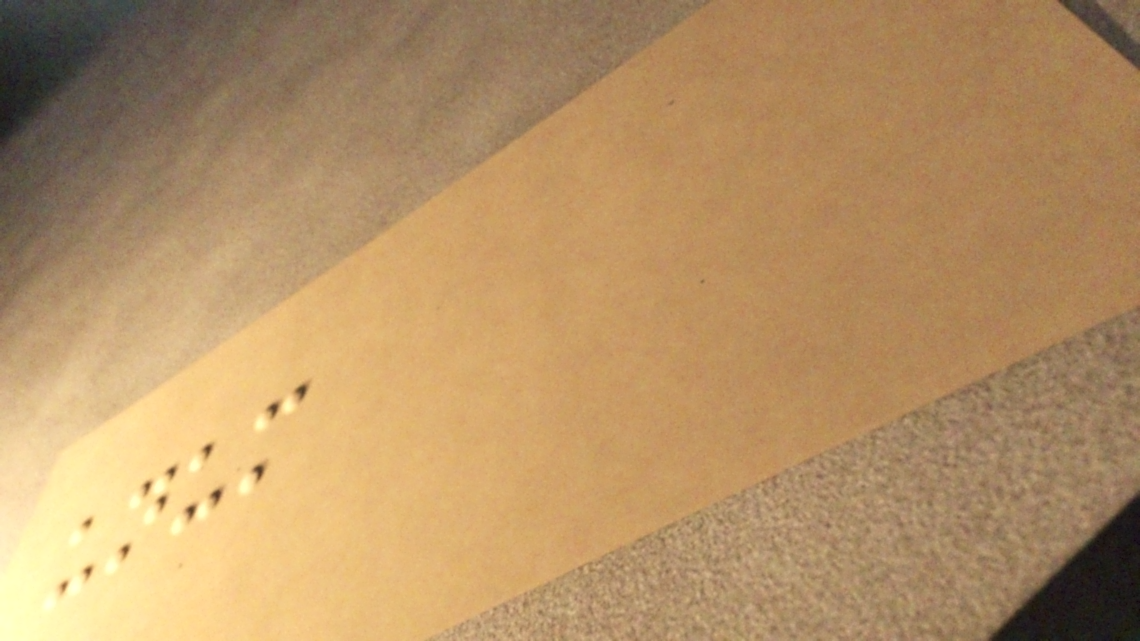unum
